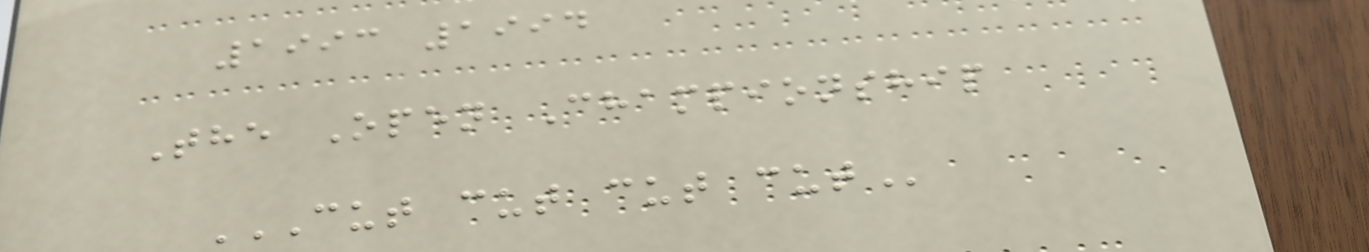1993 1994
The Open Championship
CUT CUT CUT CUT
